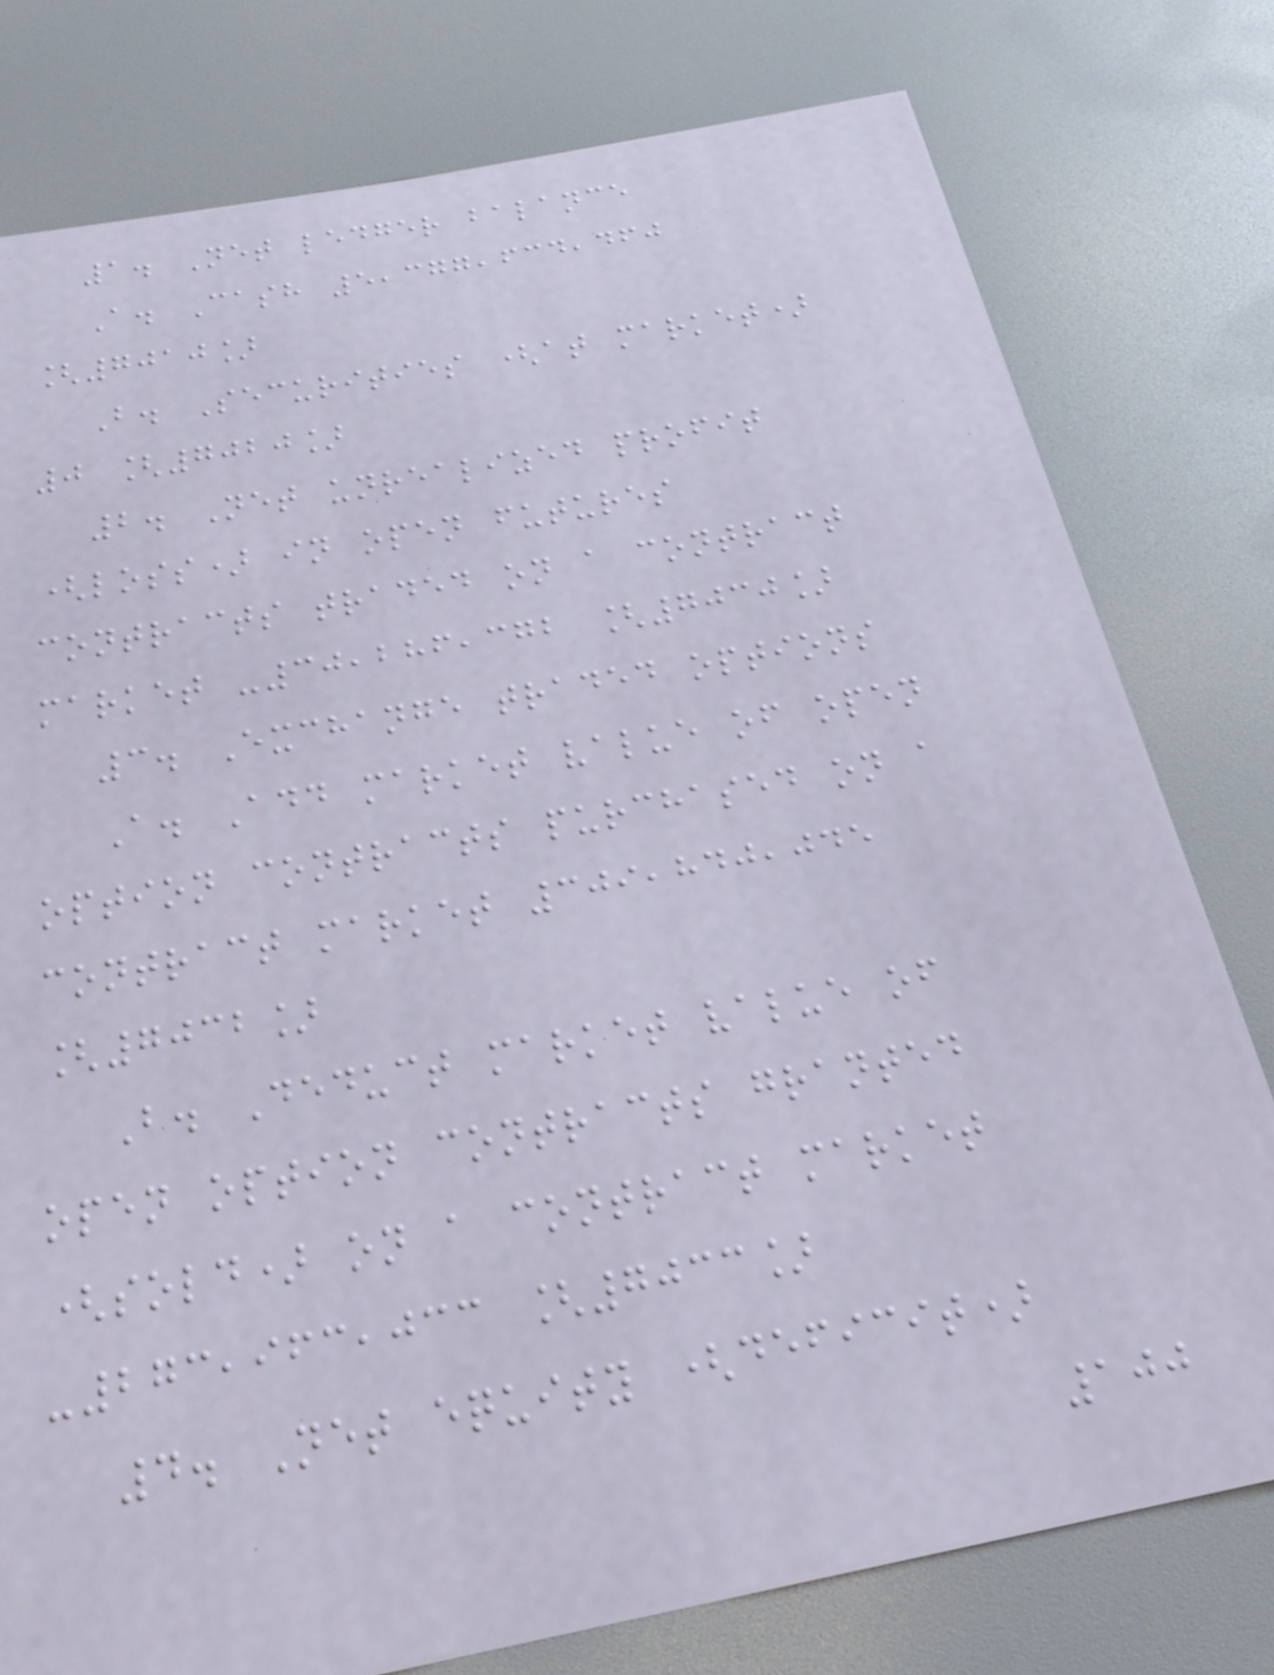1. Net ledger balance
A. Cash 5,377,634,460
[7010]
B. Securities (at market)
0 [7020]
2. Net unrealized profit
(loss) in open futures
contracts traded on a contract
market -30,286,372 [7030]
3. Exchange traded options
A. Add market value of open
option contracts purchased on a
contract market 309,840,045
[7032]
B. Deduct market value of
open option contracts granted
(sold) on a contract market
-273,963,033 [7033]
4. Net equity (deficit)
100
